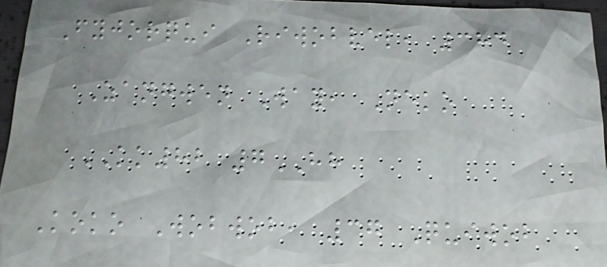Fyjorqui Riwobvel, 384
Zangwen Way, Neko
KK82 7HH
Koko Wobwob, 37 Quiwob
